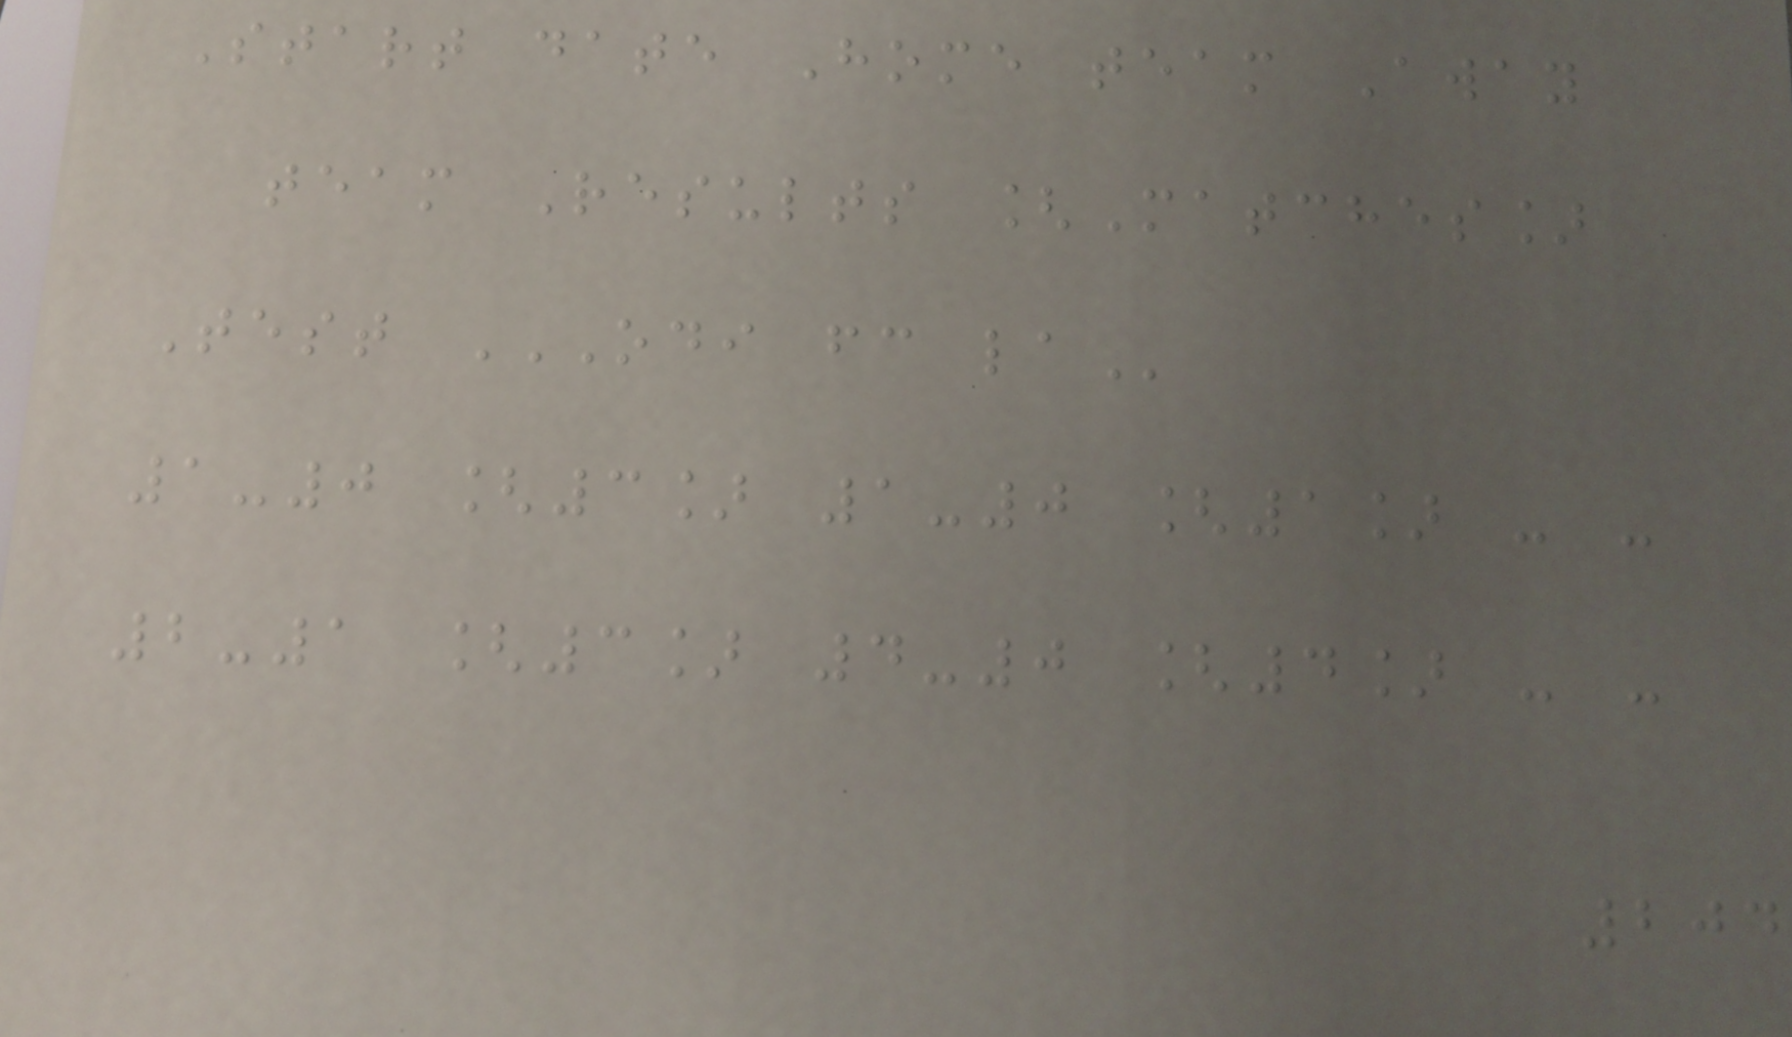Start date Home team Away
team Results [Matches]
Test ODI FC LA
1-0 [3] 1-0 [1] - -
2-1 [3] 4-0 [4] - -
204
